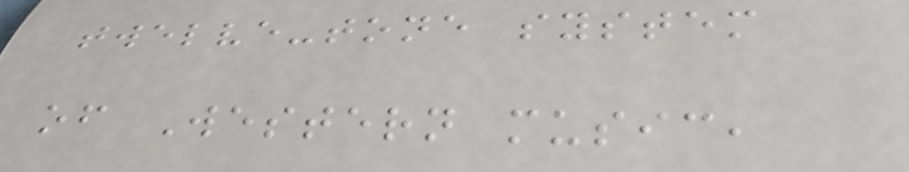twelve-tone system
of Western music,
